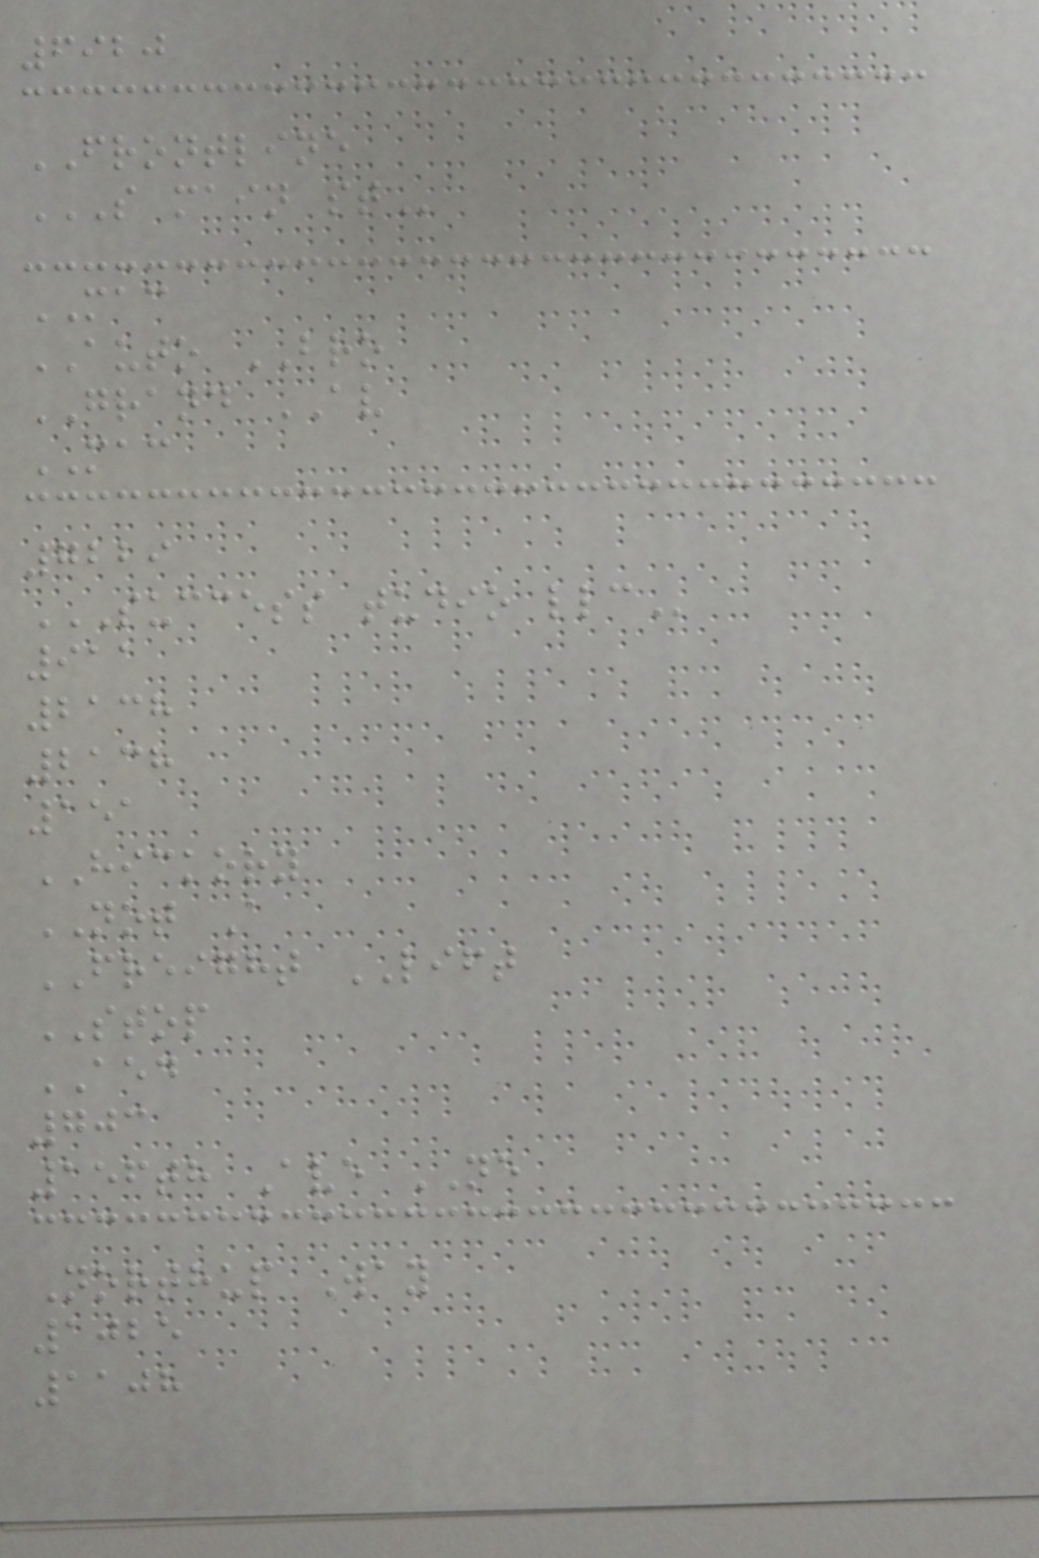6920
FRONTLINE
S MAIN ST
MAC
AUTO BRO
GRAND AV
MAC
7229
SUCCESS TUDIO LLC
911
2138
2138
151
HICKORY
NOT A
FREIGHT LIFT
STOP
AED
703
156th Ave NE
Northup Way
1025
1108
